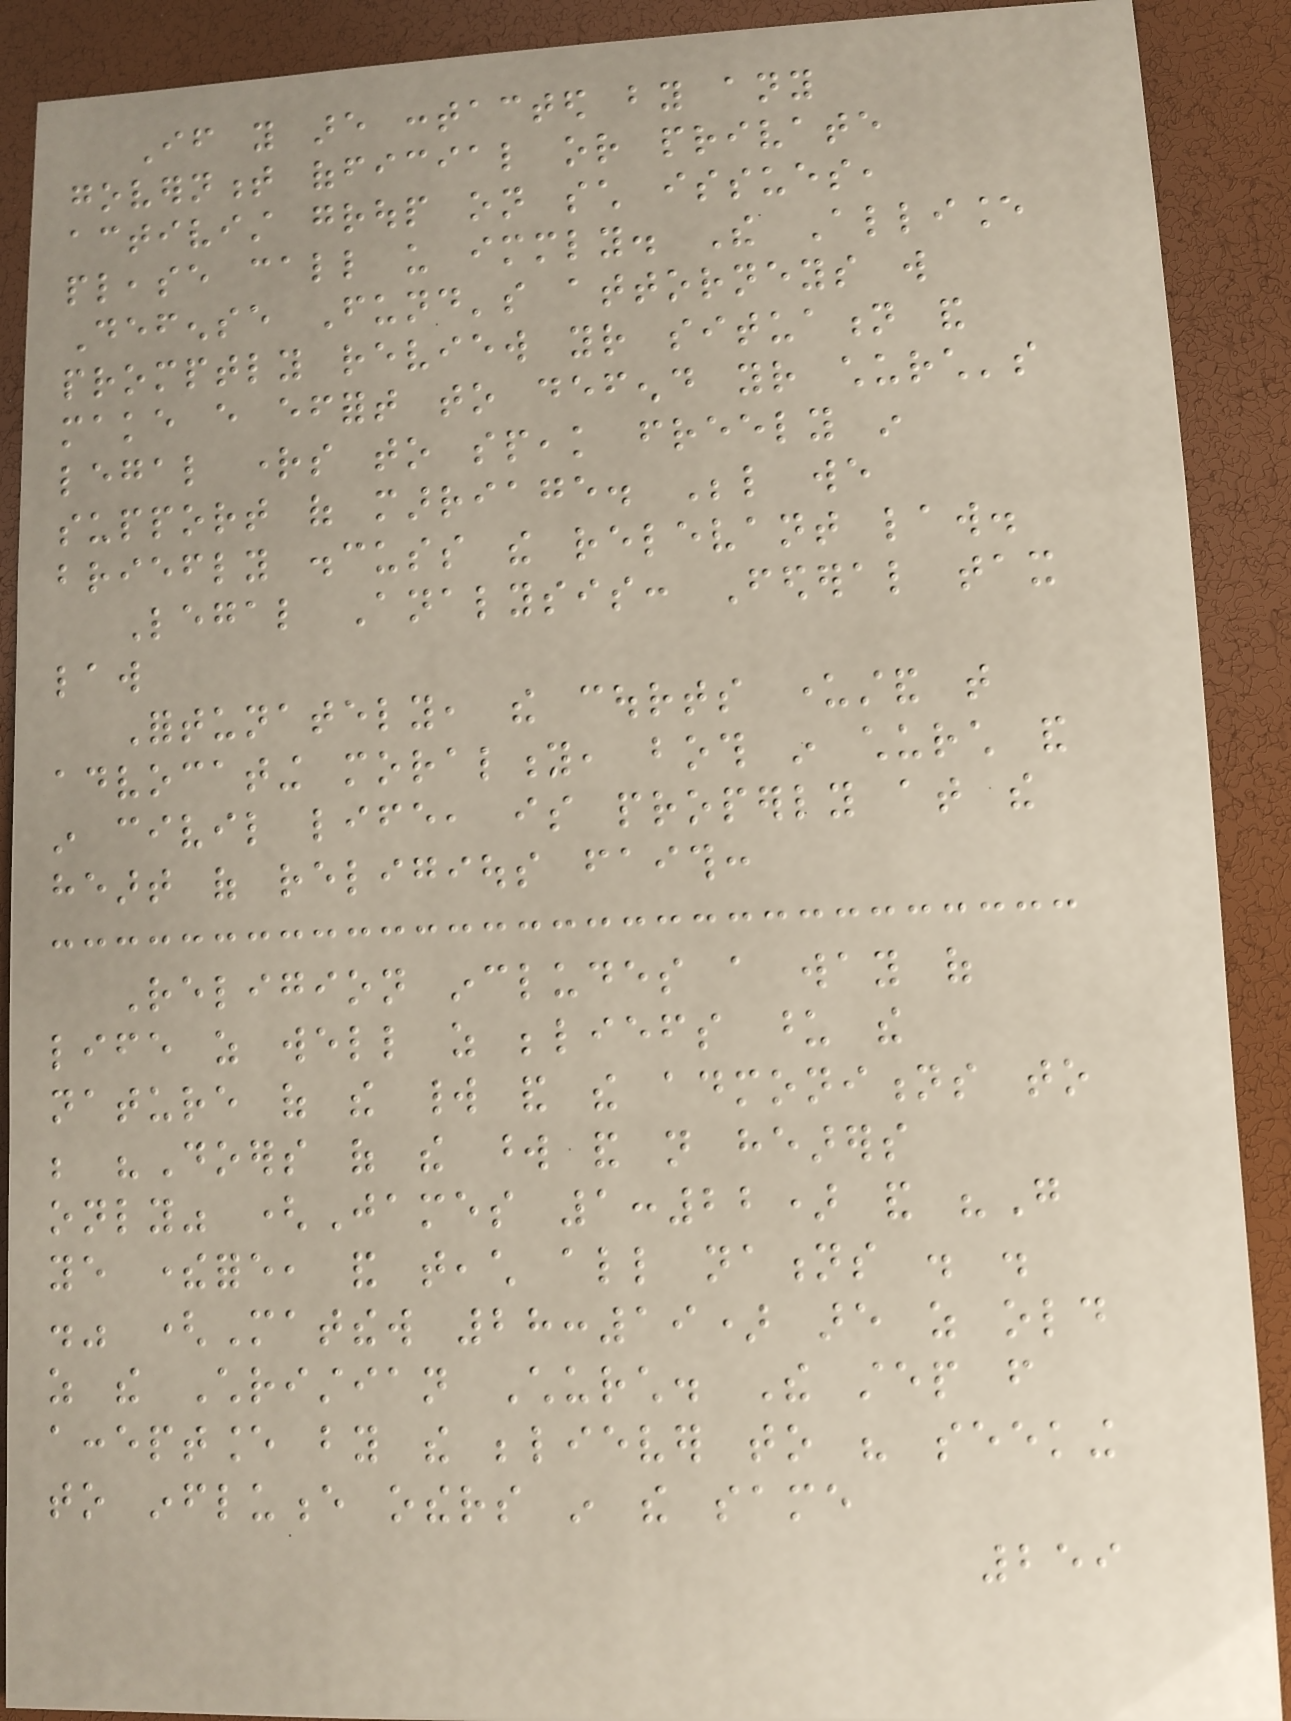If you are contacted by any
government official or private
activist group on such issues,
please call us immediately. The Alliance
Defense Fund's attorneys will
promptly review your situation and
make every effort to defend your church's
legal rights to speak freely in
support of marriage. Below we
briefly discuss the relevant law.
Legal Analysis: Federal tax
law
Fortunately, the courts understand that
advocating morality, both in church and
in civil life, is properly at the
heart of religious faith:
Religion includes a way of
life as well as beliefs upon the
nature of the world and the admonitions to
be "Doers of the word and not hearers
only" (James 1:22) and "Go
ye therefore, and teach all nations . .
." (Matthew 28:19) are as old
as the Christian Church. The step from
acceptance by the believer to his seeking
to influence others in the same
259
